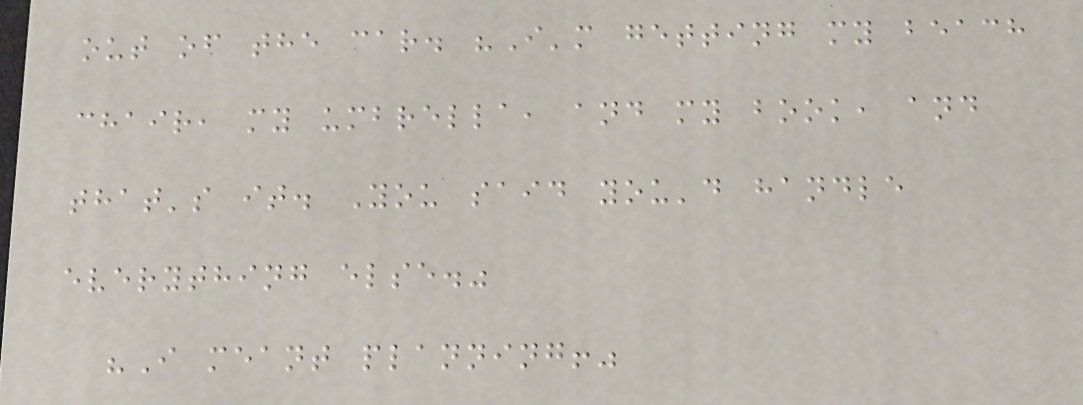out of the car. "I'm getting my beach
chair, my umbrella, and my book, and
that's it. You said you'd handle
everything else."
"I meant planning!"
